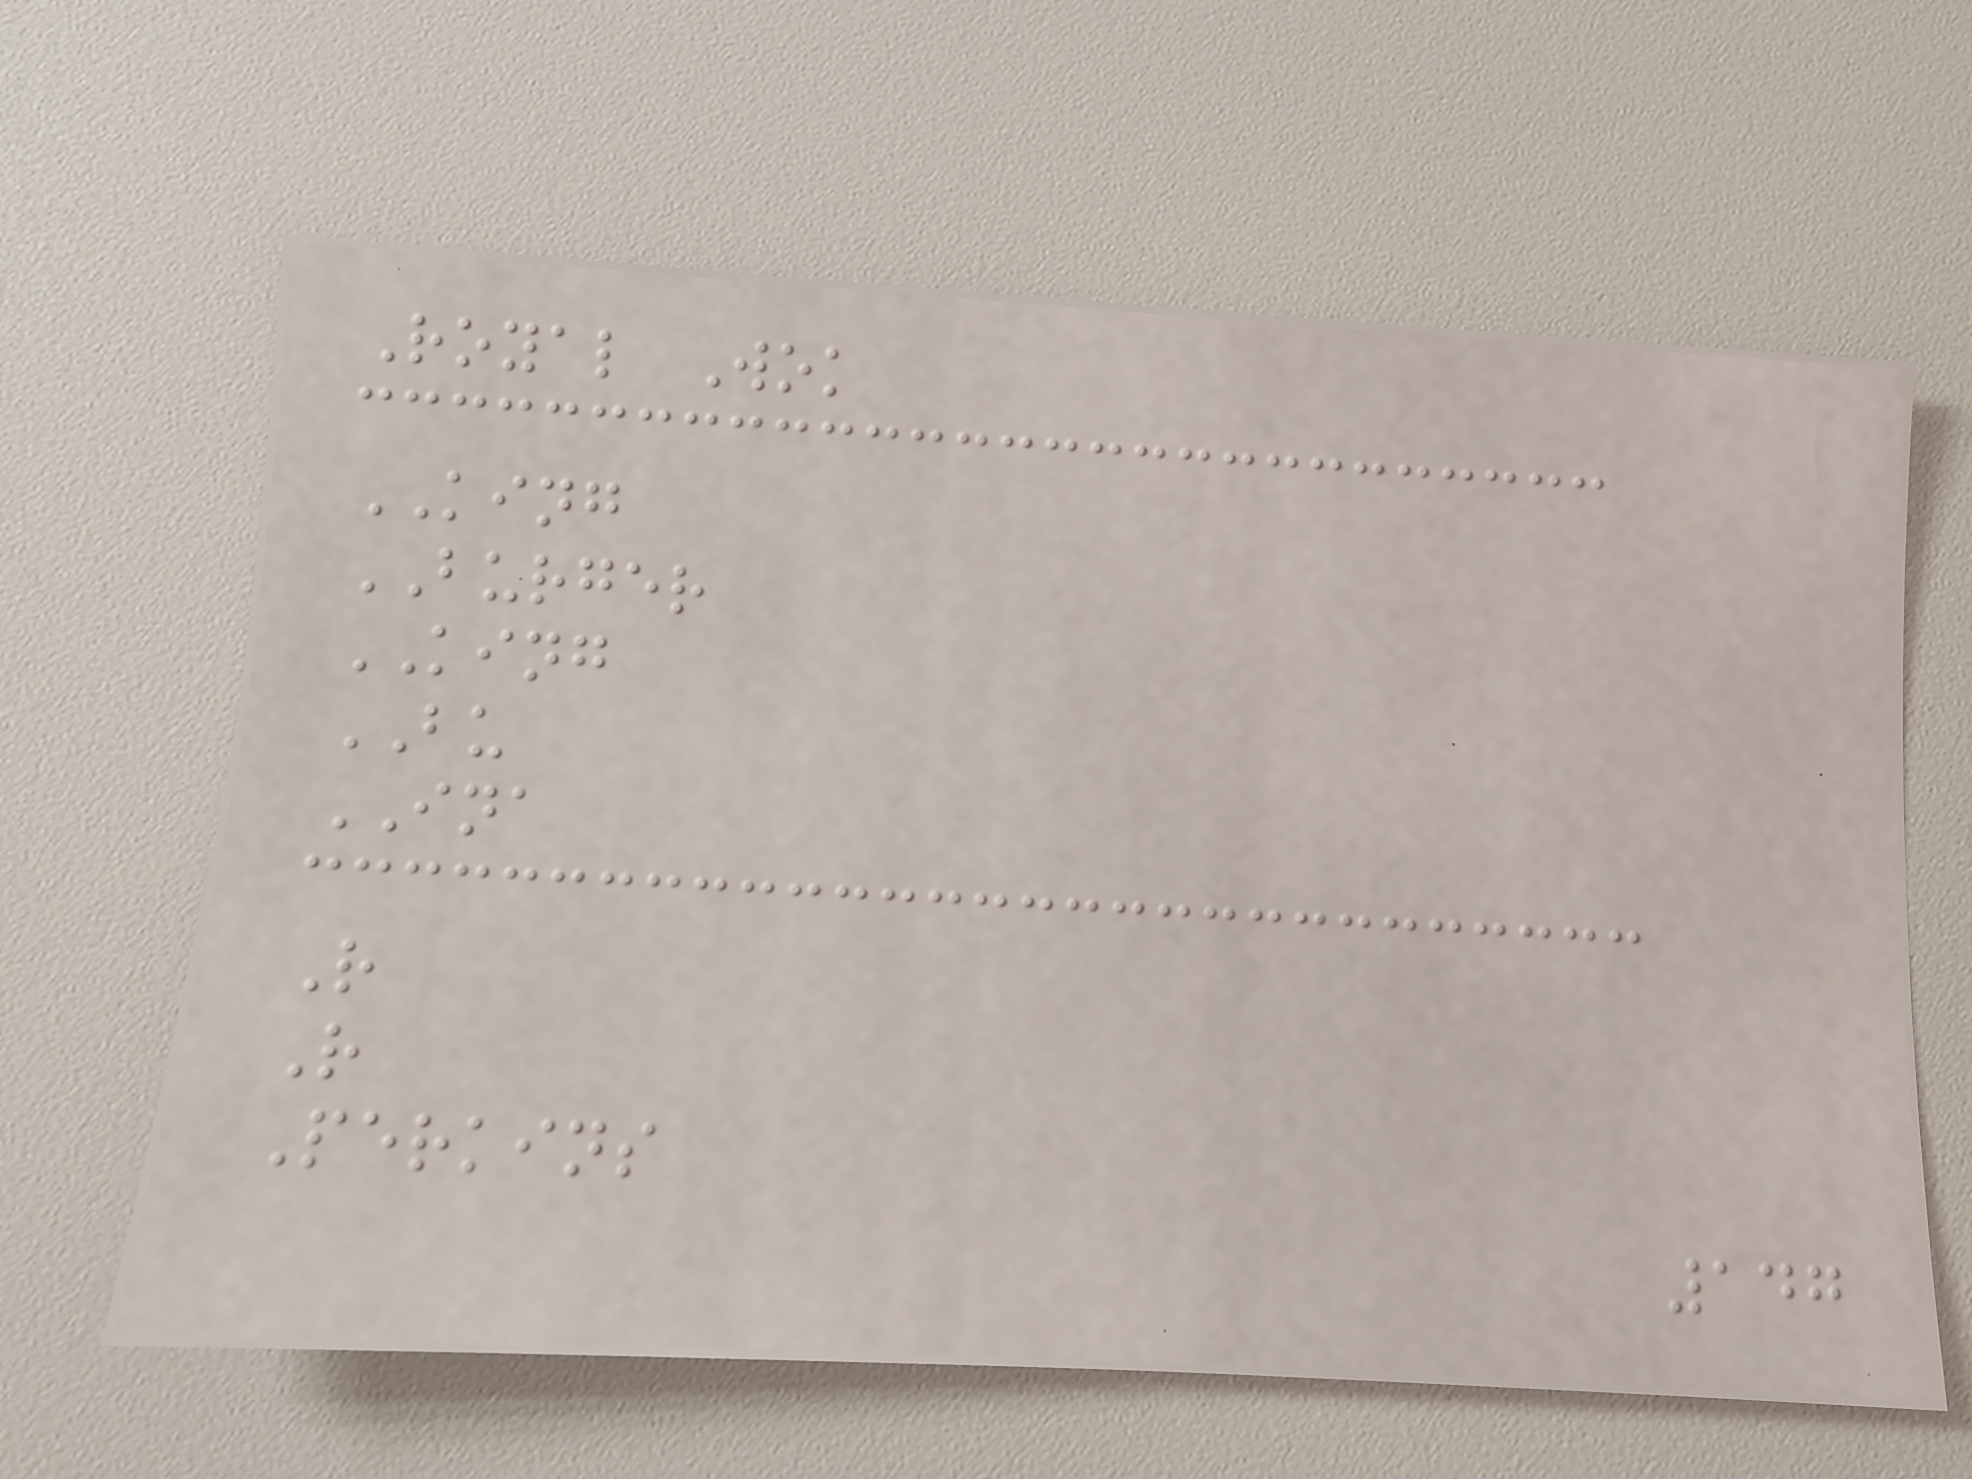Royal Wok
KING
BURGER
KING
BU
INA
R
R
Perkins
147
